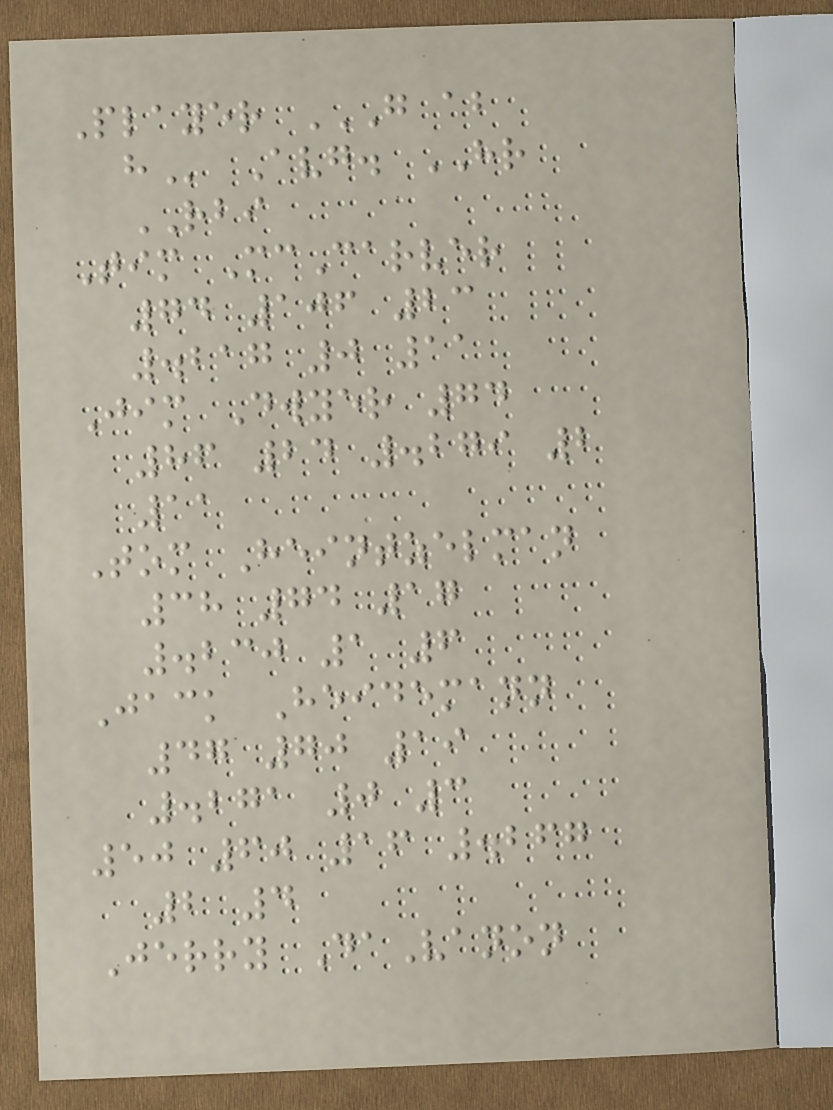Player G AB
H Avg. HR
RBI
Tim McCarver
74 106 23
.217 0 11
Jim Dwyer 74
86 24 .279 2
11
Tom Heintzelman
38 74 17
.230 1 6
Jack Heidemann
47 70 19
.271 0 3
50 60 16 .267
2 4
Jerry DaVanon
